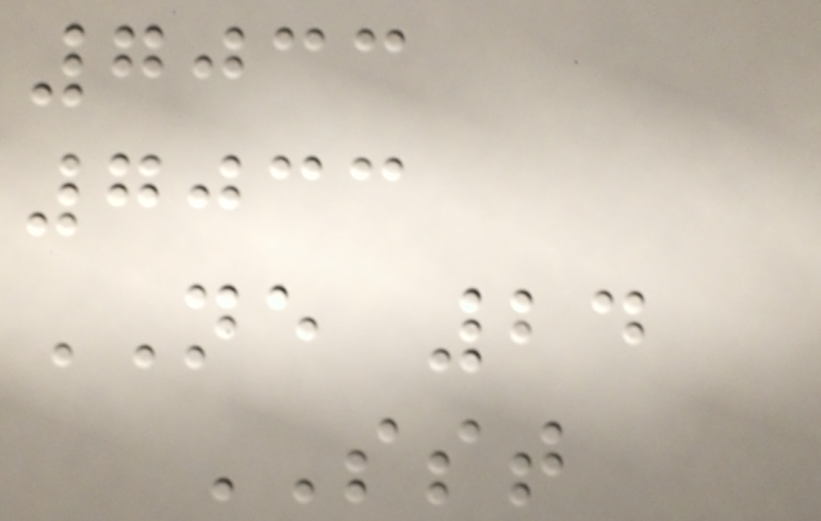7033
7033
NE 24
SST
